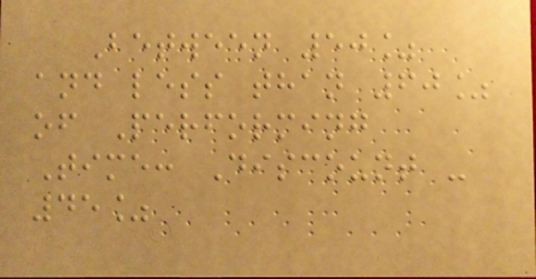Between 50%
and less than 60%
of Performing
Time: Discount -
45%
